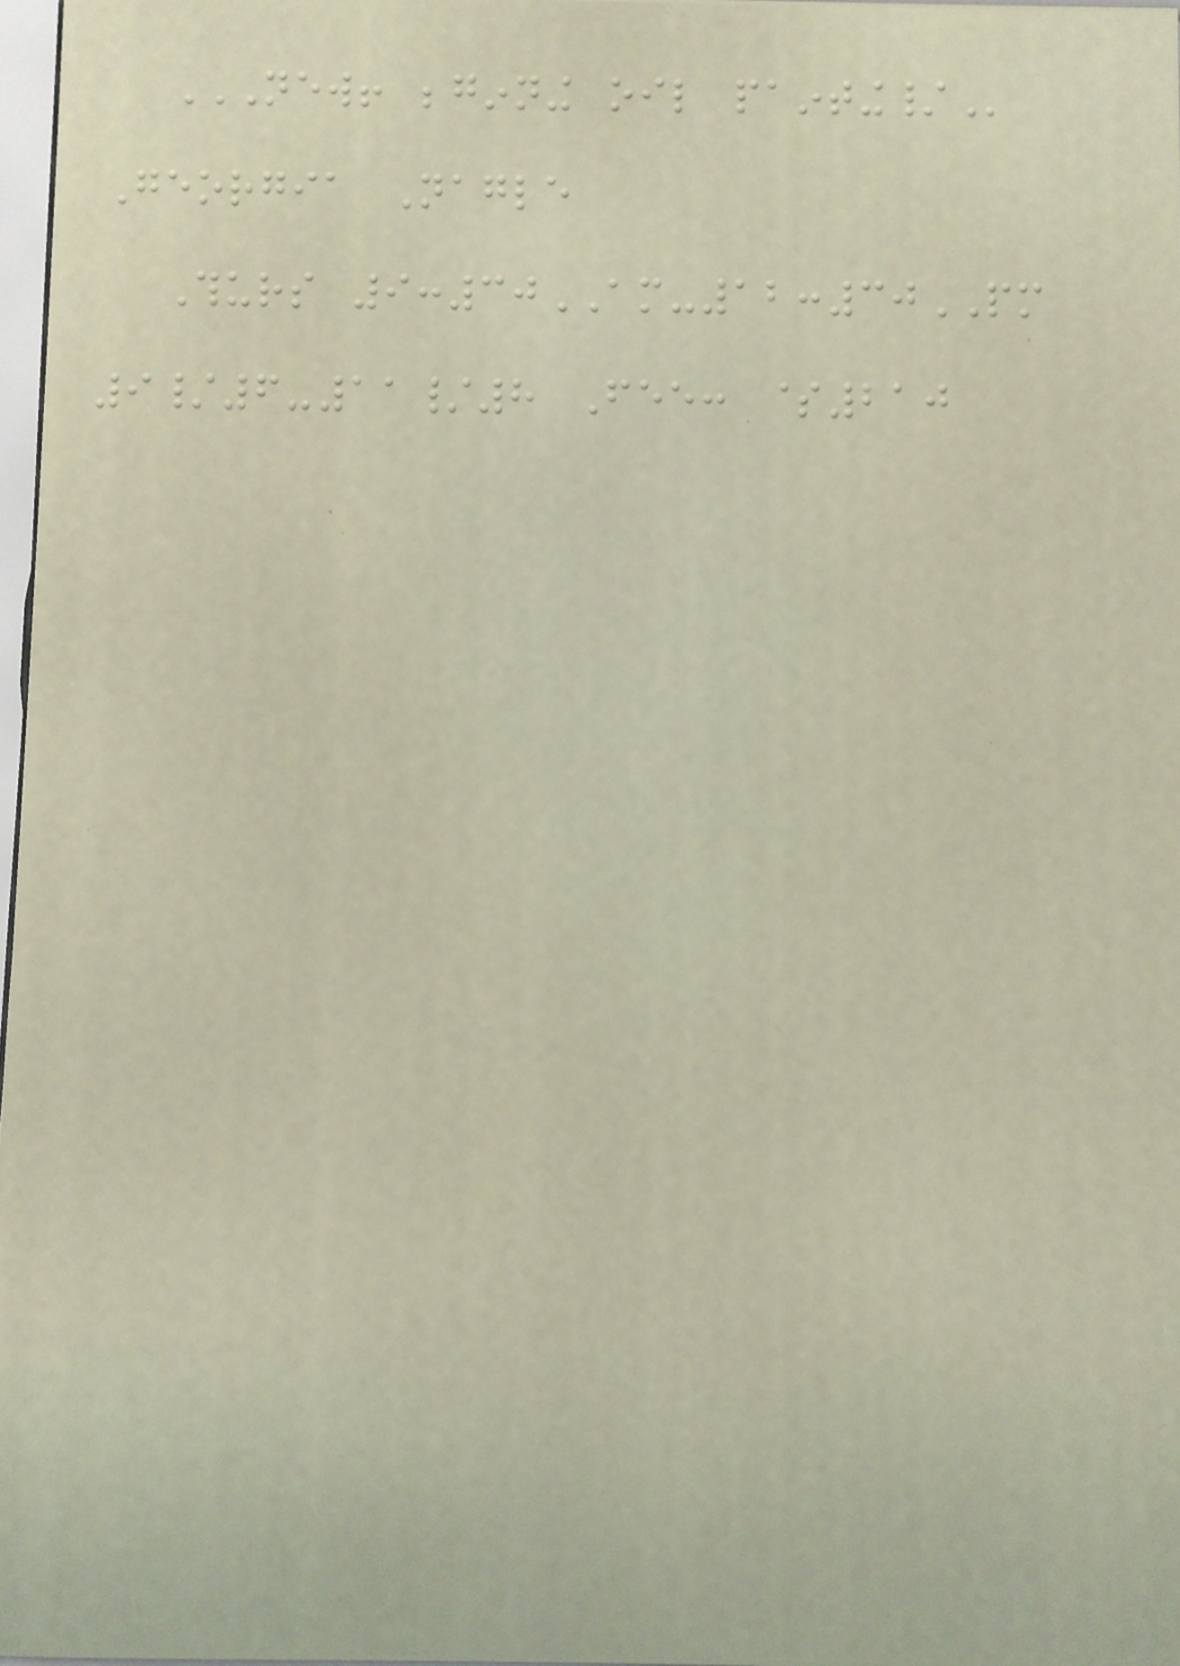NEW! BEGINNING OIL PAINTING/
Georgia Nagle
Thurs 9:30AM-12:30PM
9/6-11/8 Fee: $210
